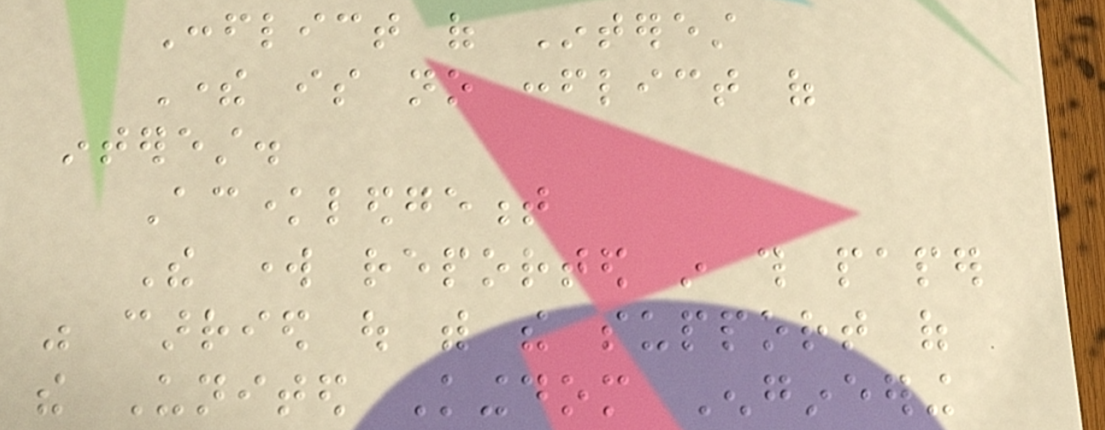Conflict of Interest
There is no conflict of
interest.
Acknowledgement
The work reported in this paper
was carried out with the support of
the United Kingdom Engineering
